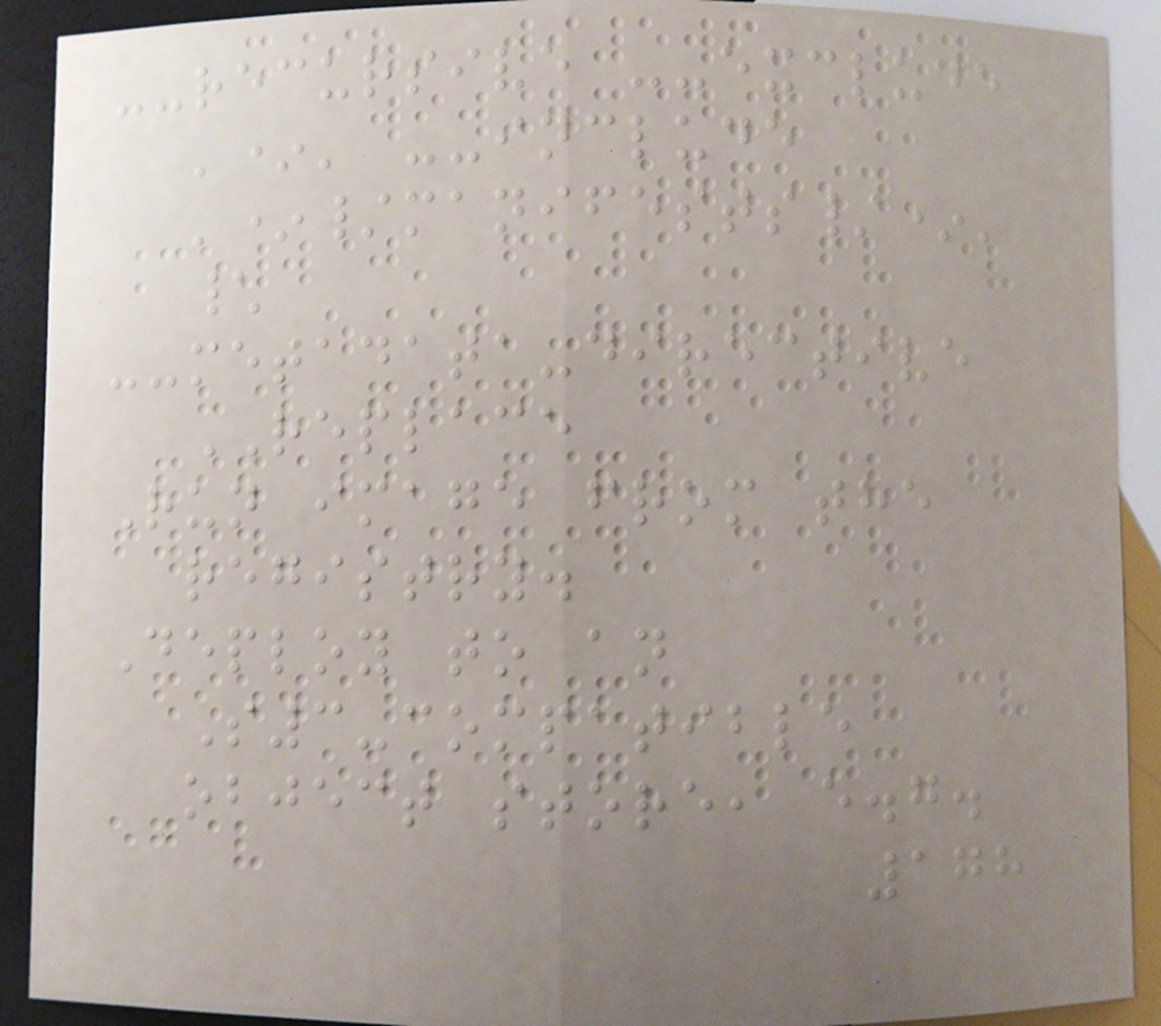--recursive --exclude
'*' --include
'*/manifests/*'
\
--metadata-directive
REPLACE
Run image from the
registry.
Deploy to an
S3-compatible
object store, e.g.
178
